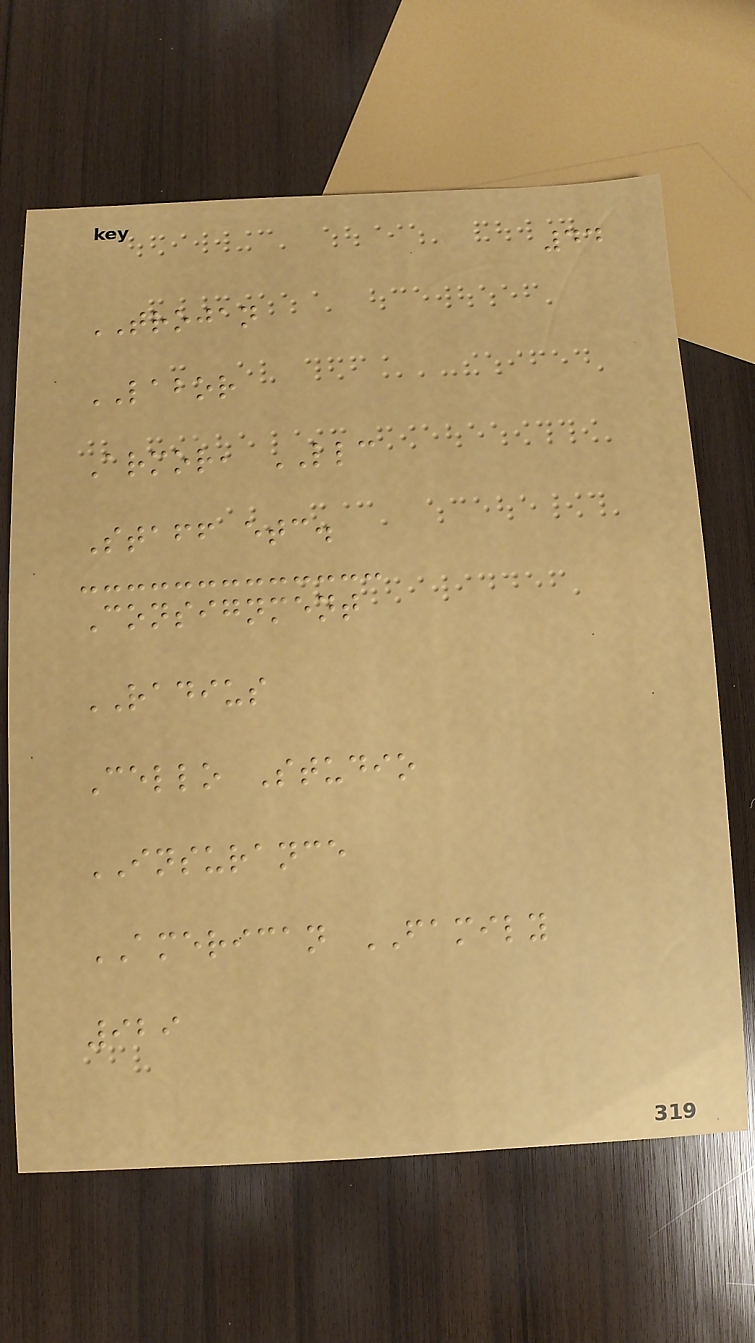44
TROJAN
LABOR
Armor, LLC
Staff etc.
Consignment
RADIUS
Cello Studio
INSURANCE
AMERICAN FAMILY
929
